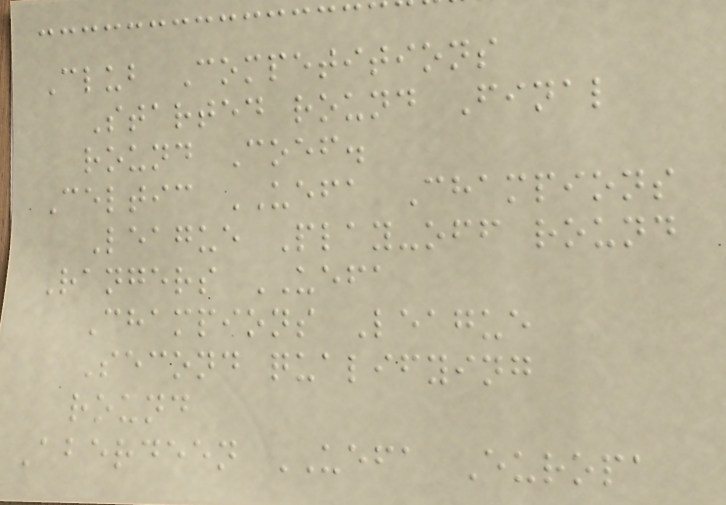Club Competitions
Started round Final
round Coef.
Celtic UEFA Champions
League Play-off round
Rangers UEFA
Champions League
Second qualifying
round
Aberdeen UEFA Europa
